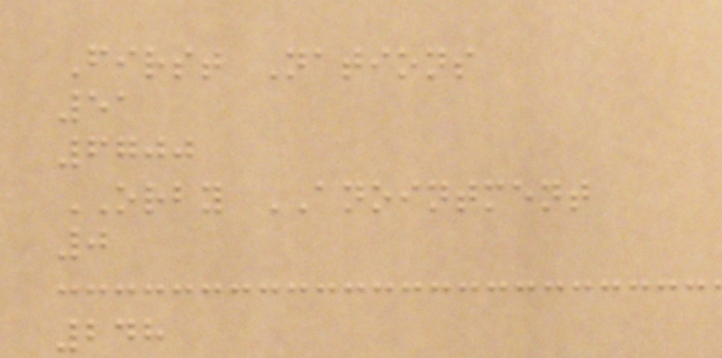First Nations
51
6700
ORBY ANOINTMENT
0
248
